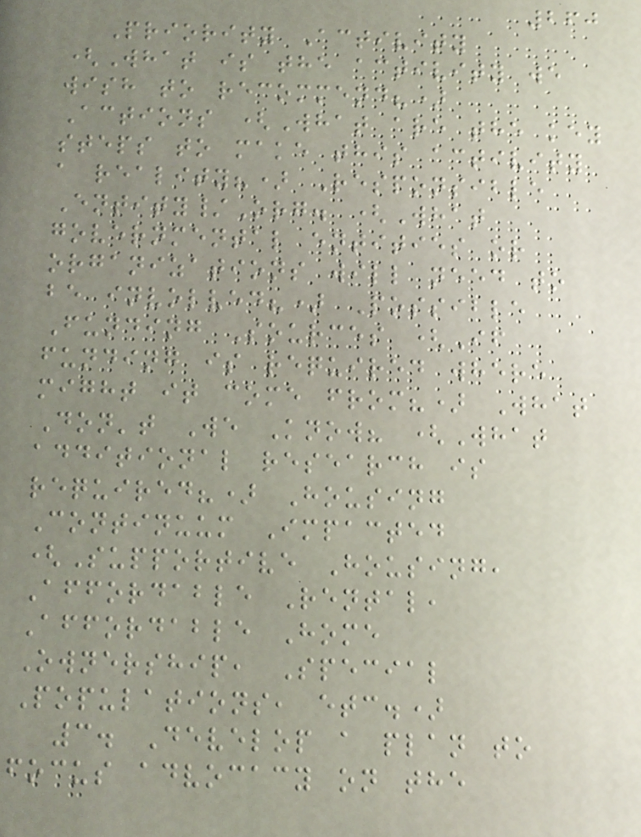260
Priority Activity
(What is the activity we
wish to recommend?)
Actions (What are the key
steps to make this activity
a reality?) Responsible
Entity/Org. (What
governmental entities or
organizations will need to
be involved?) Possible
Funding Sources (If
funding is required where
might it come from?) What
Don't We Know? (What
additional research is
required?) Housing
Continuum Impacted
(Supportive Housing,
Affordable Rental,
Affordable Home
Ownership, Special
Populations, etc.)
3. Develop a plan to
focus advocacy on the
